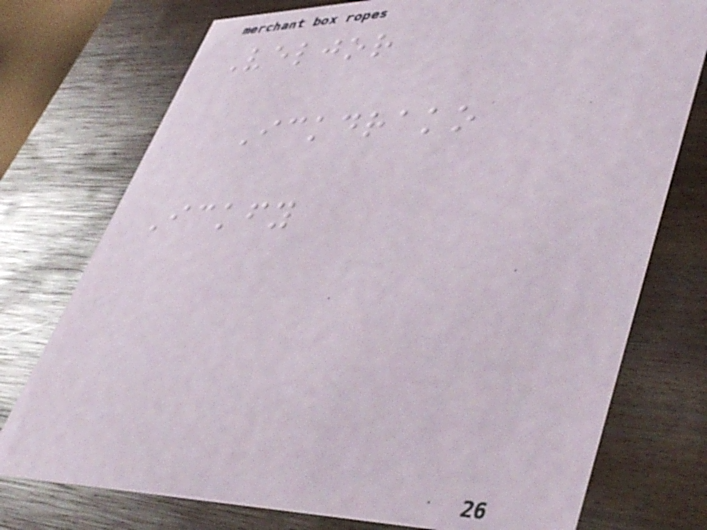Veljor
Ickdrako
Ickfy
